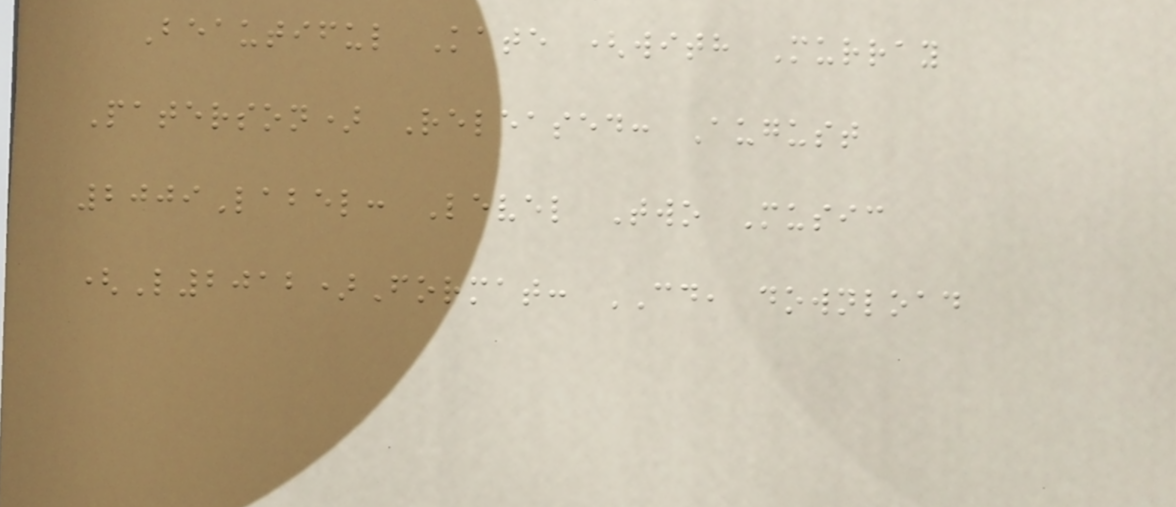Beautiful Kate (with Murray
Paterson) Released: August
2009Label: Level Two Music
(L2012)Format: CD, download
